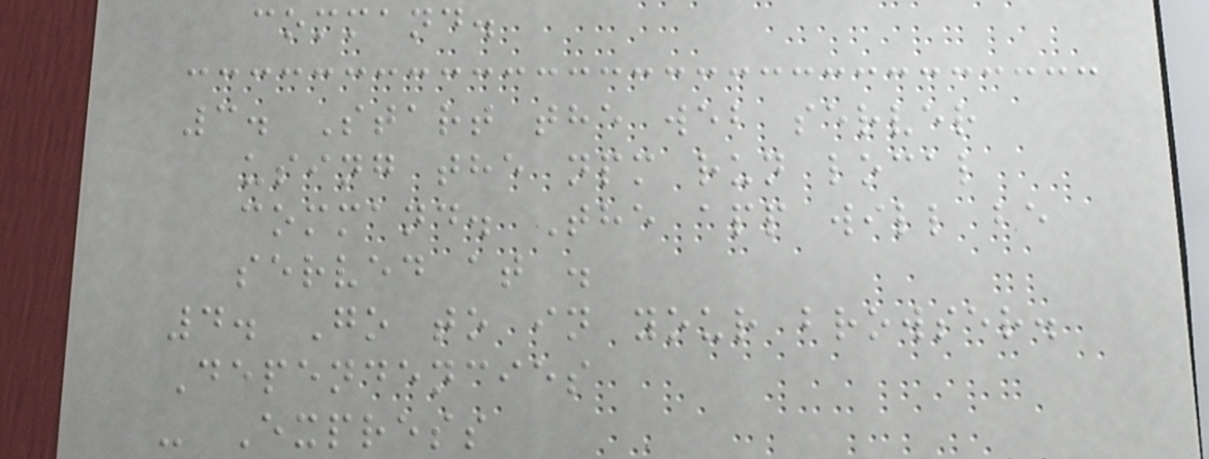command.
3. Start the web server
using the npm run local
command. The app will be
served at .
4. Go to in your browser.
Dependencies
- Express
